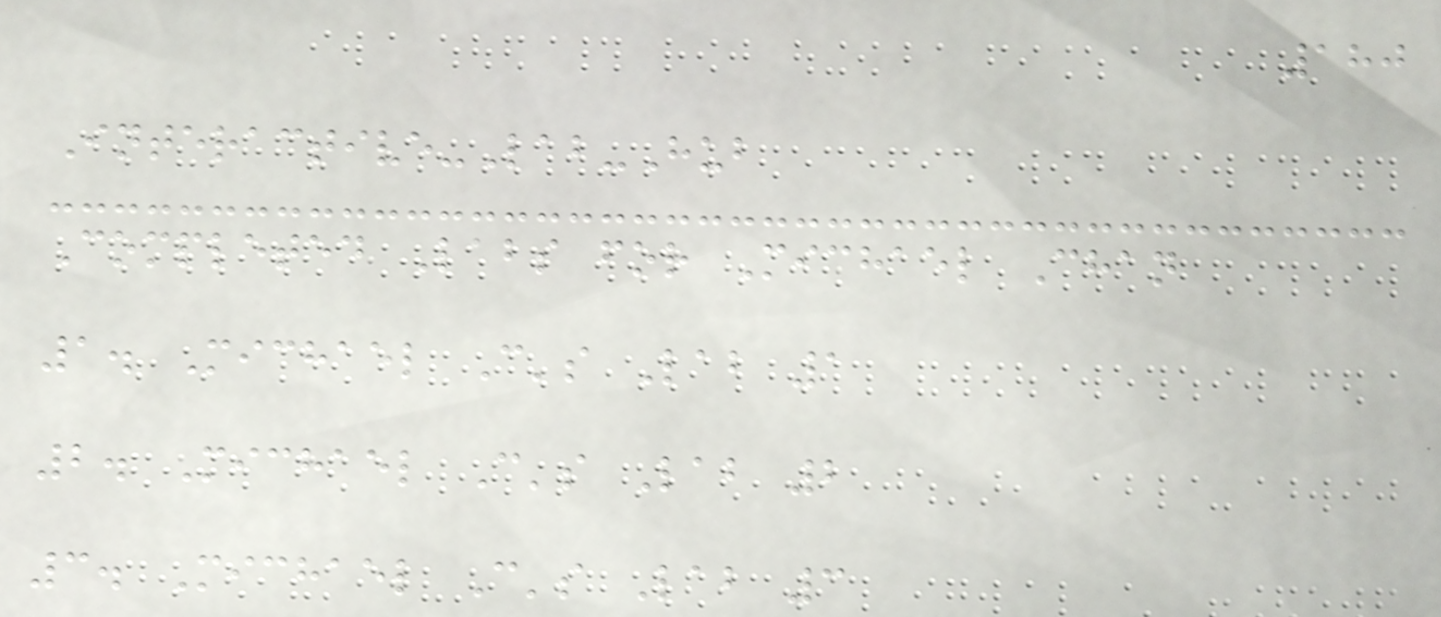180
Interactive-Lab-Hub
Completed Labs for Michael Chan
1. Michael C's Lab 1
2. Michael C's Lab 2
3. Michael C's Lab 3
